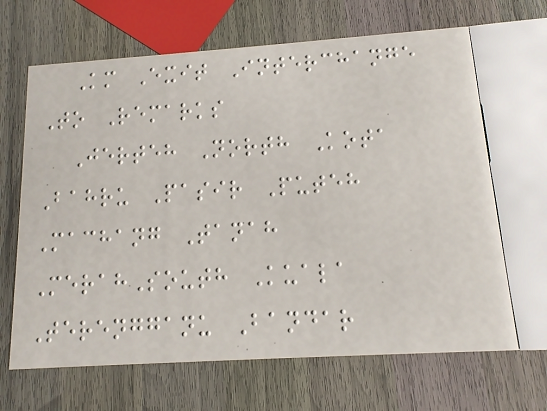Km Exit Interchange
To Remarks
Jerteh North Kota
Bahru Pasir Puteh
Machang Tanah
MerahSouth Kuala
Terengganu Bandar
